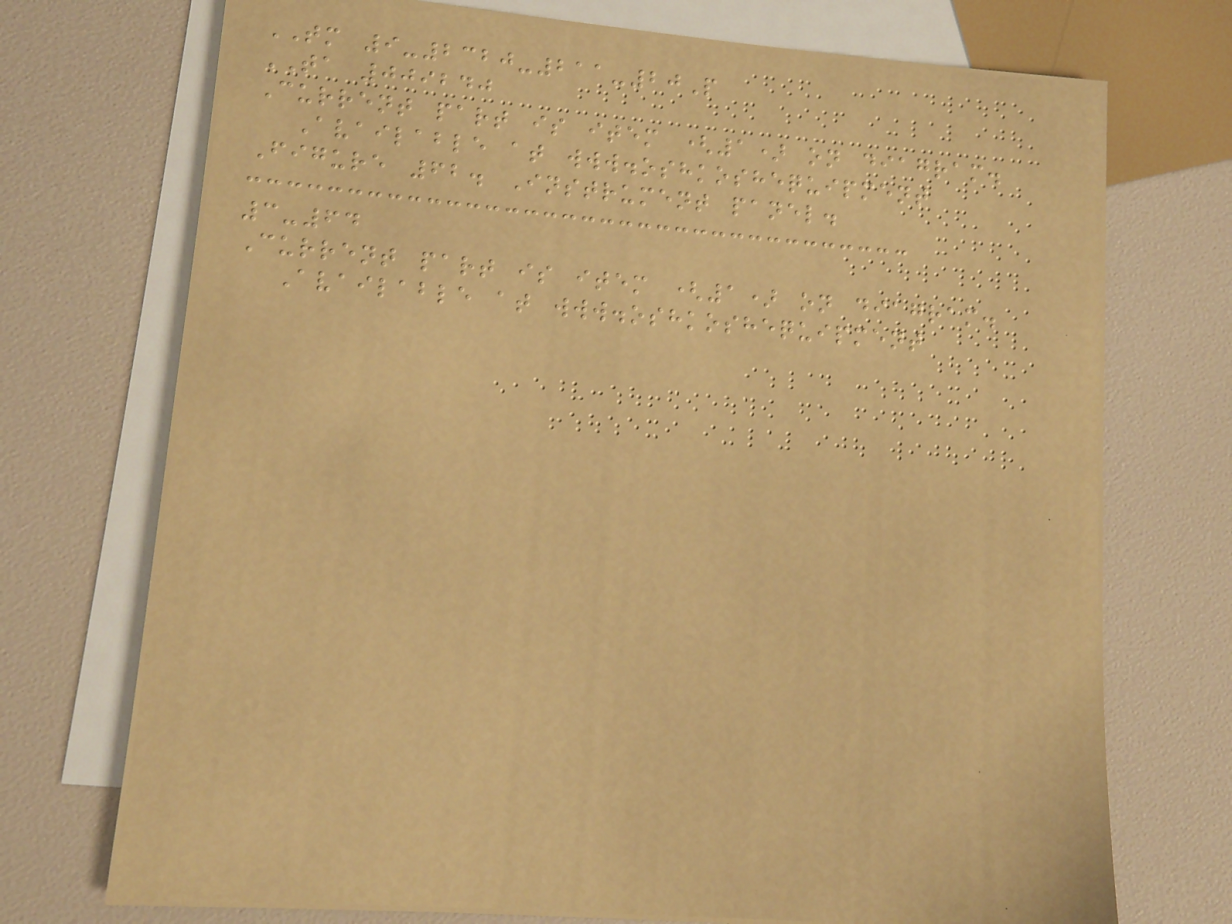TM 9-2320-211-20P
TA 009240
Current part is item (1) on diagram.
Available at www.oshkoshequipment
Figure 62. Instrument panel.
3-64
Current part is item (1) on diagram.
Available at www.oshkoshequipment
